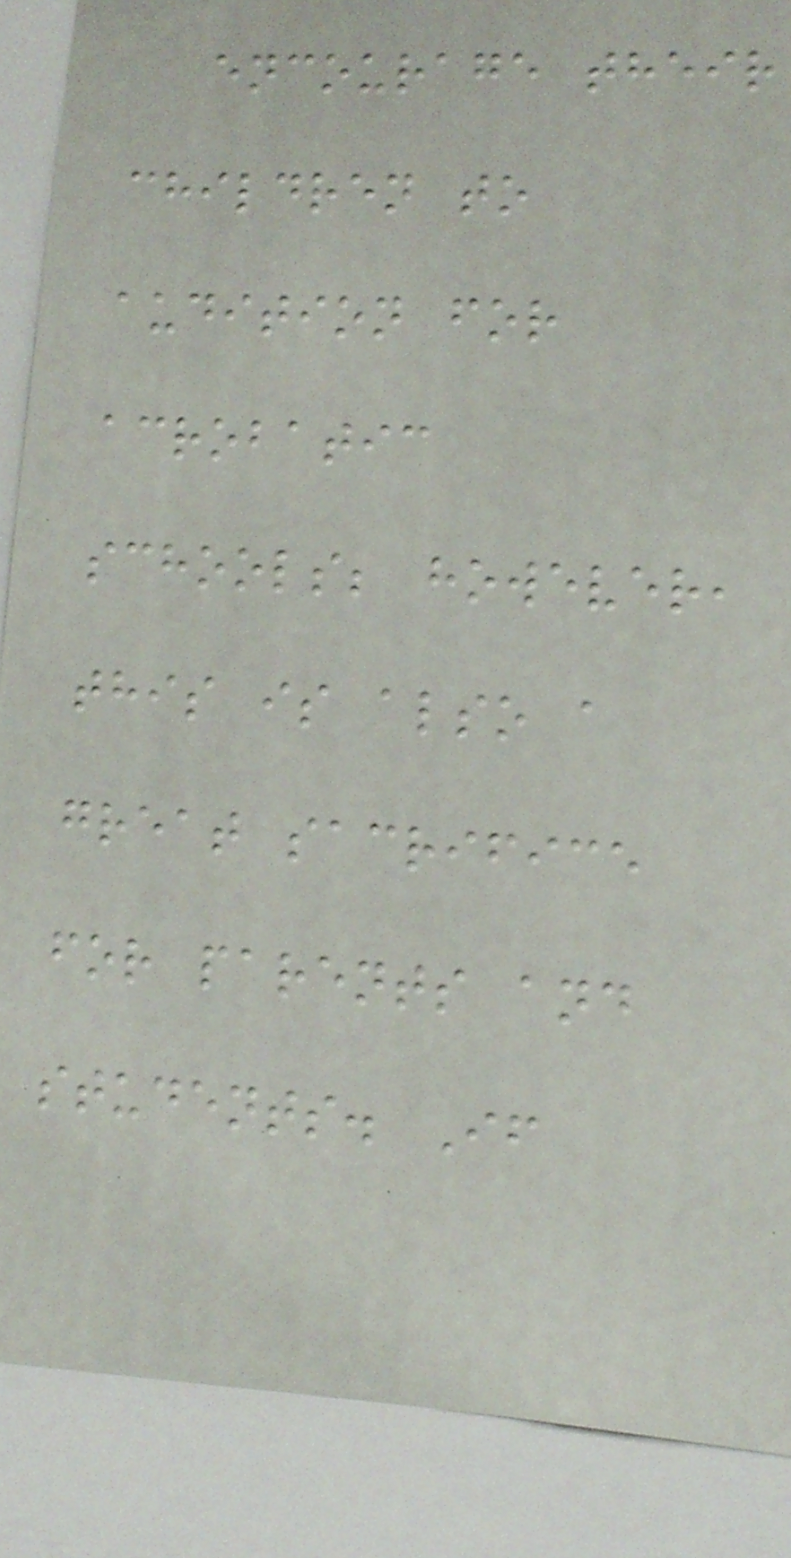encourage their
children to
audition for
acrobatic
schools; however,
this is also a
great sacrifice
for parents and
students. If
